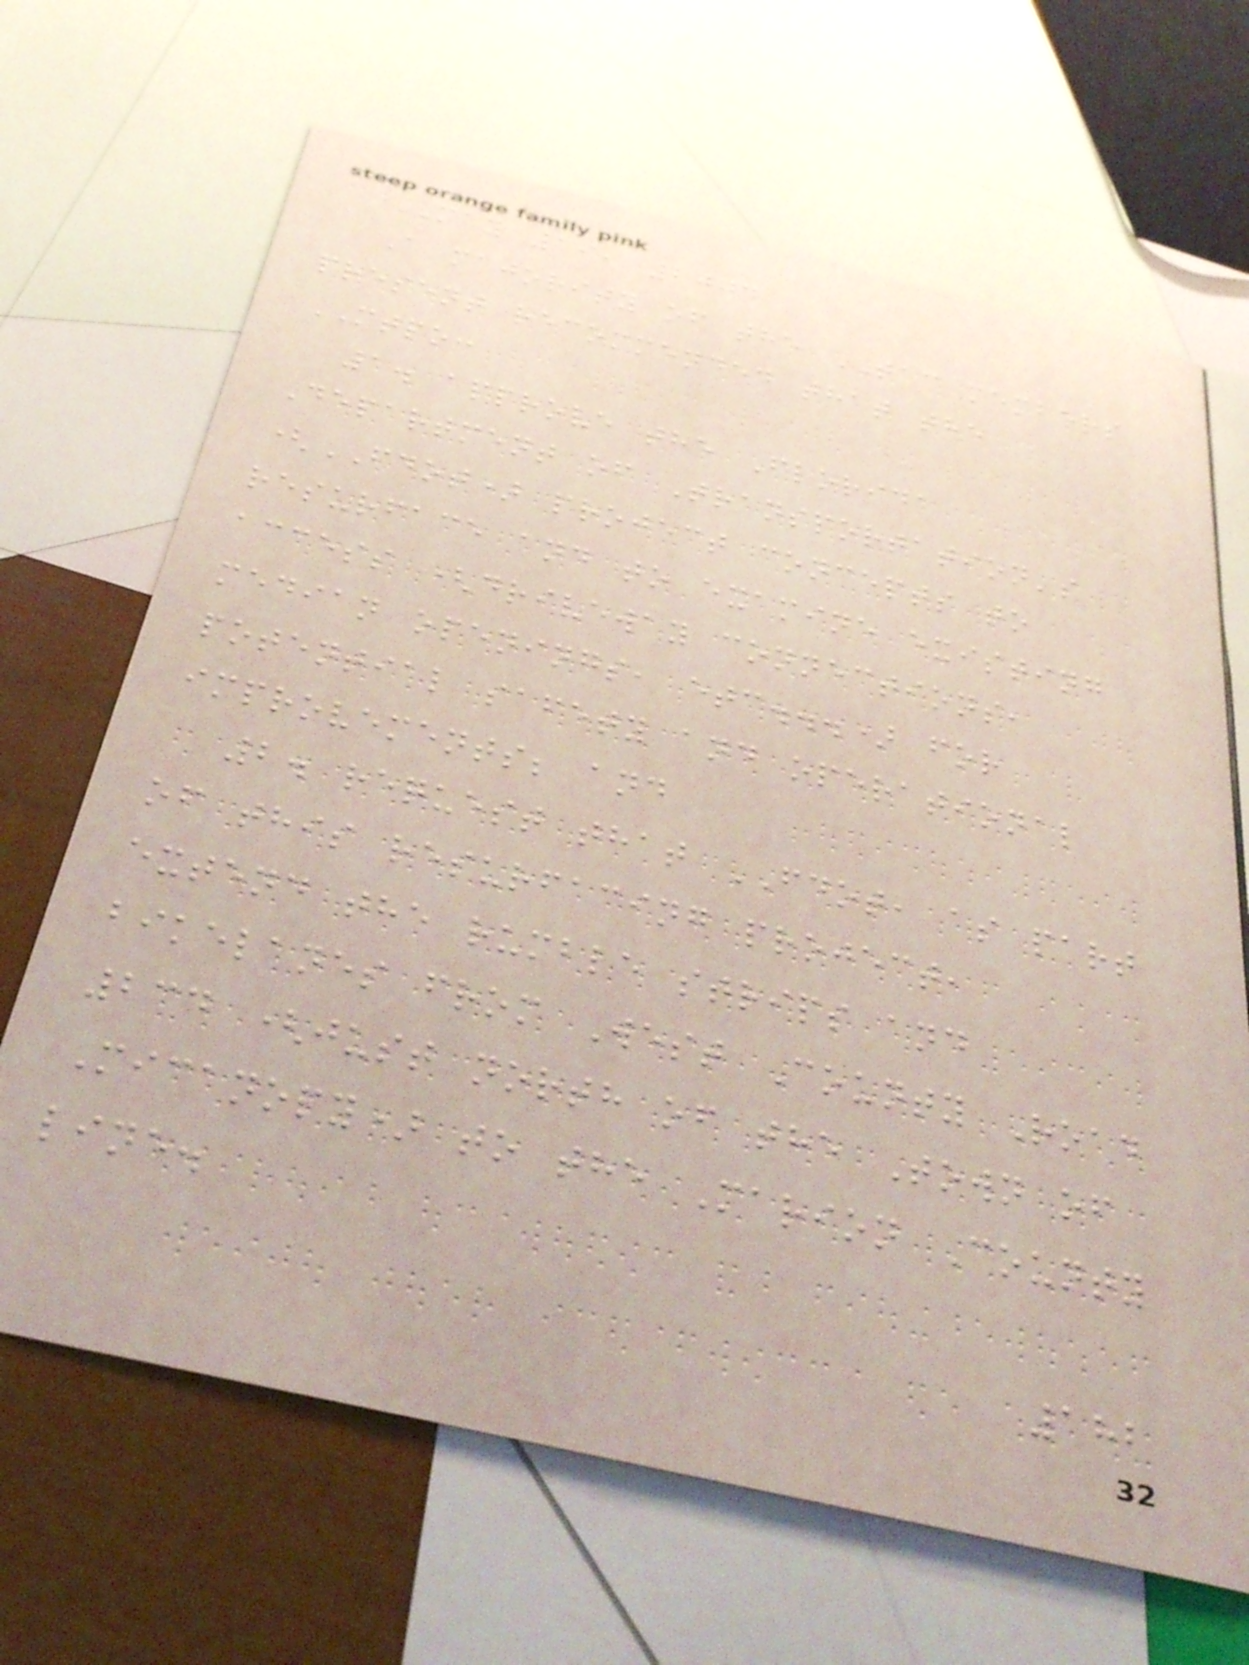MAY 19, 2004
A majority of the TAC members
present recommended that the
MTPO:
1. approve the Florida
Department of Transportation's
(FDOT) project concepts to
resurface and to examine existing
access (driveway connections,
median openings, etc...) for
potential safety and operational
improvements; and
2. request that FDOT, as part
of this resurfacing project,
extend the rumble strips and
bikelanes from West County Road
234 (just north of the Town of
Micanopy) to the Marion County
line.
182
